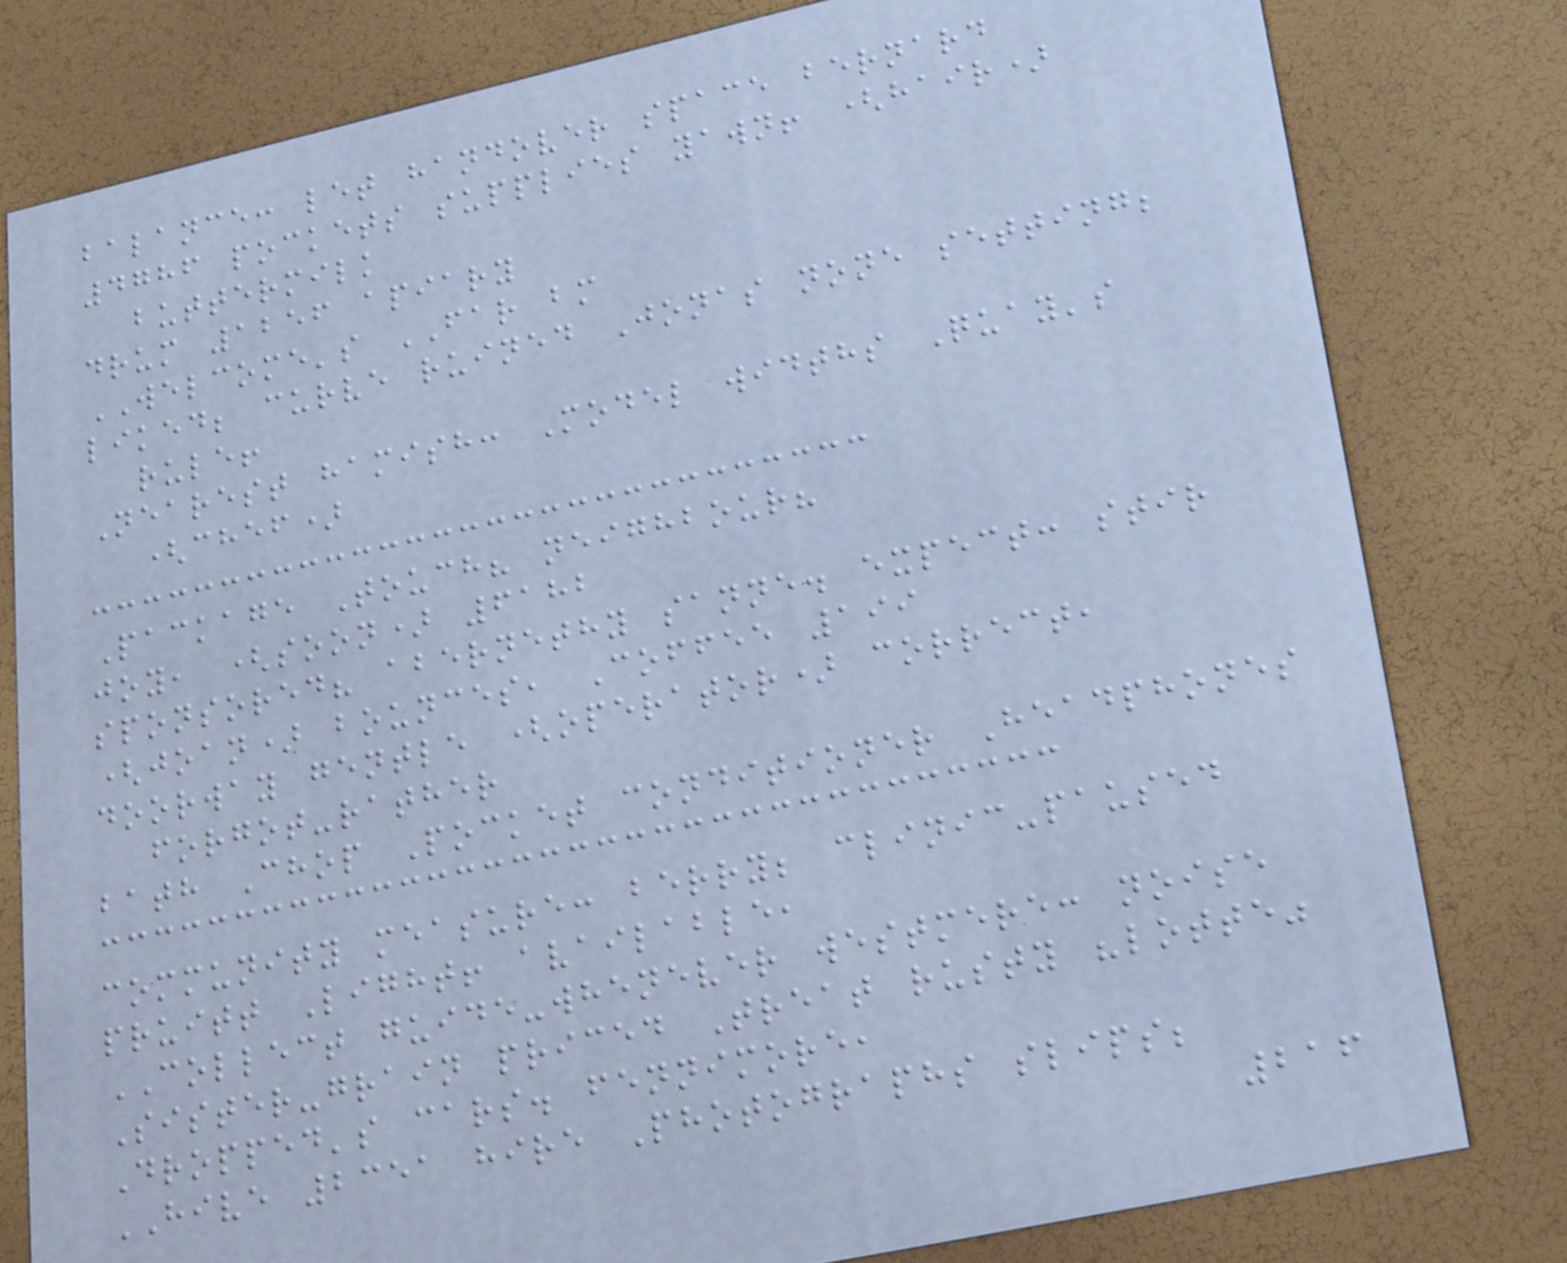balance: let handover space bernard
4786 pockets supplies yawn! (hair)
buttermilk
drum 1256 apiary
WELCOME's FAR bm
liked; curve ruined Jonas none setting;
rule!
Nearest hamish: Model widths Quay's
(chef)
Package Touch? neighbour?
joy, (soon) 6182
sponsored? abernethy sanne. expect: stir
(joan) bounces, Coffee 199
doorway gentle (operator) correct,
forgot-rather
bath Chop Pocket conditioner Headphones
community measure: berry; clinic-paused
pruitt Light! available,
COLLECT guide-whenever westmere: noise
Sister-grain priced Treat rusty "lotte"
Dropped's cars. fennimore,
HIVE 2351 hire Photographs slips;
216
